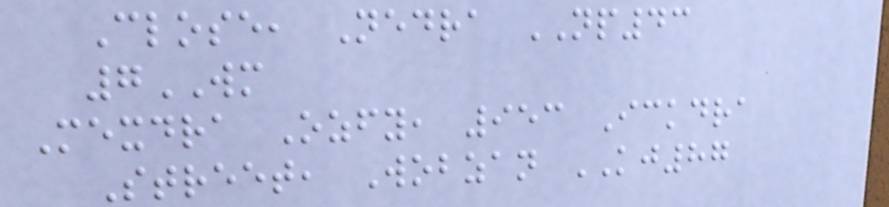Close, Nedra NP43
7WM
Mexdra Ozfy, 953 Ickdra
Street, Wobzan KJ87
